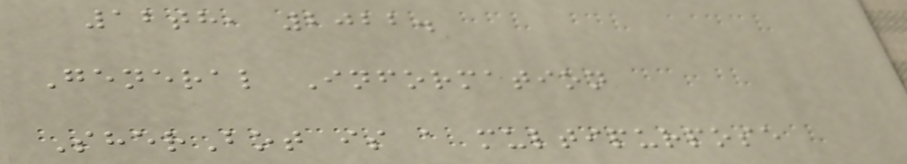12th, 2022.
General Information
SherBot is a multipurpose
